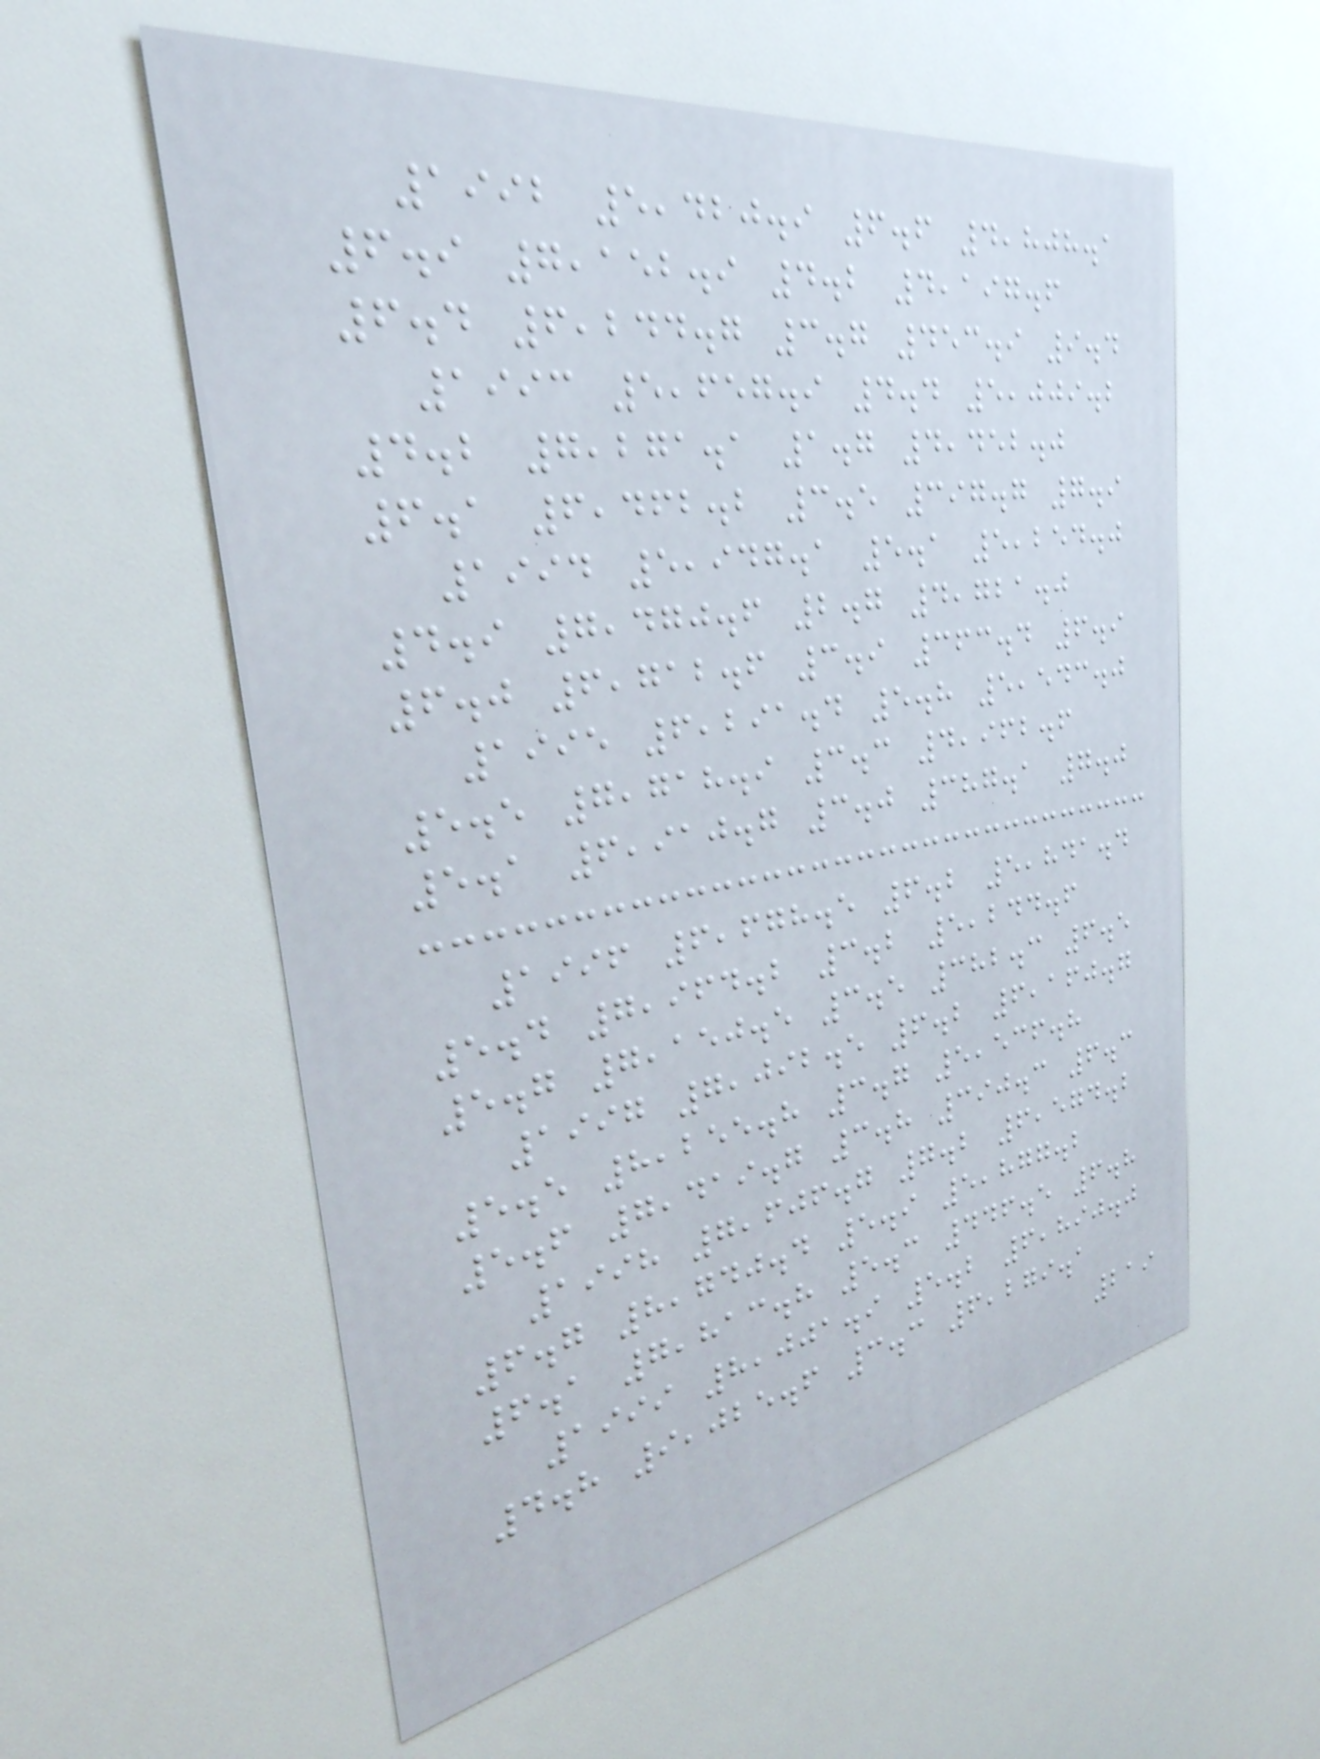1992 5,420.9 6.6 4,808.1
6.9 7,152.9 4.2 4,197.6
6.4 6,244.7 3.7 453.9 9.4
1993 5,657.9 4.4 5,009.2
4.2 7,271.1 1.7 4,452.0
6.1 6,462.2 3.5 397.7 7.9
1994 5,947.1 5.1 5,254.0
4.9 7,470.6 2.7 4,721.0
6.0 6,712.6 3.9 363.4 6.9
1995 6,291.4 5.8 5,543.0
5.5 7,718.9 3.3 4,962.6
5.1 6,910.7 3.0 387.1 7.0
1996 6,678.5 6.2 5,841.4
5.4 7,964.2 3.2 5,244.6
5.7 7,150.5 3.5 382.3 6.5
1997 7,092.5 6.2 6,160.7
5.5 8,255.8 3.7 5,536.8
5.6 7,419.7 3.8 390.3 6.3
1998 7,606.7 7.2 6,574.2
6.7 8,740.4 5.9 5,877.2
6.1 7,813.8 5.3 446.5 6.8
1999 8,001.9 5.2 6,890.0
4.8 9,025.6 3.3 6,279.1
219
